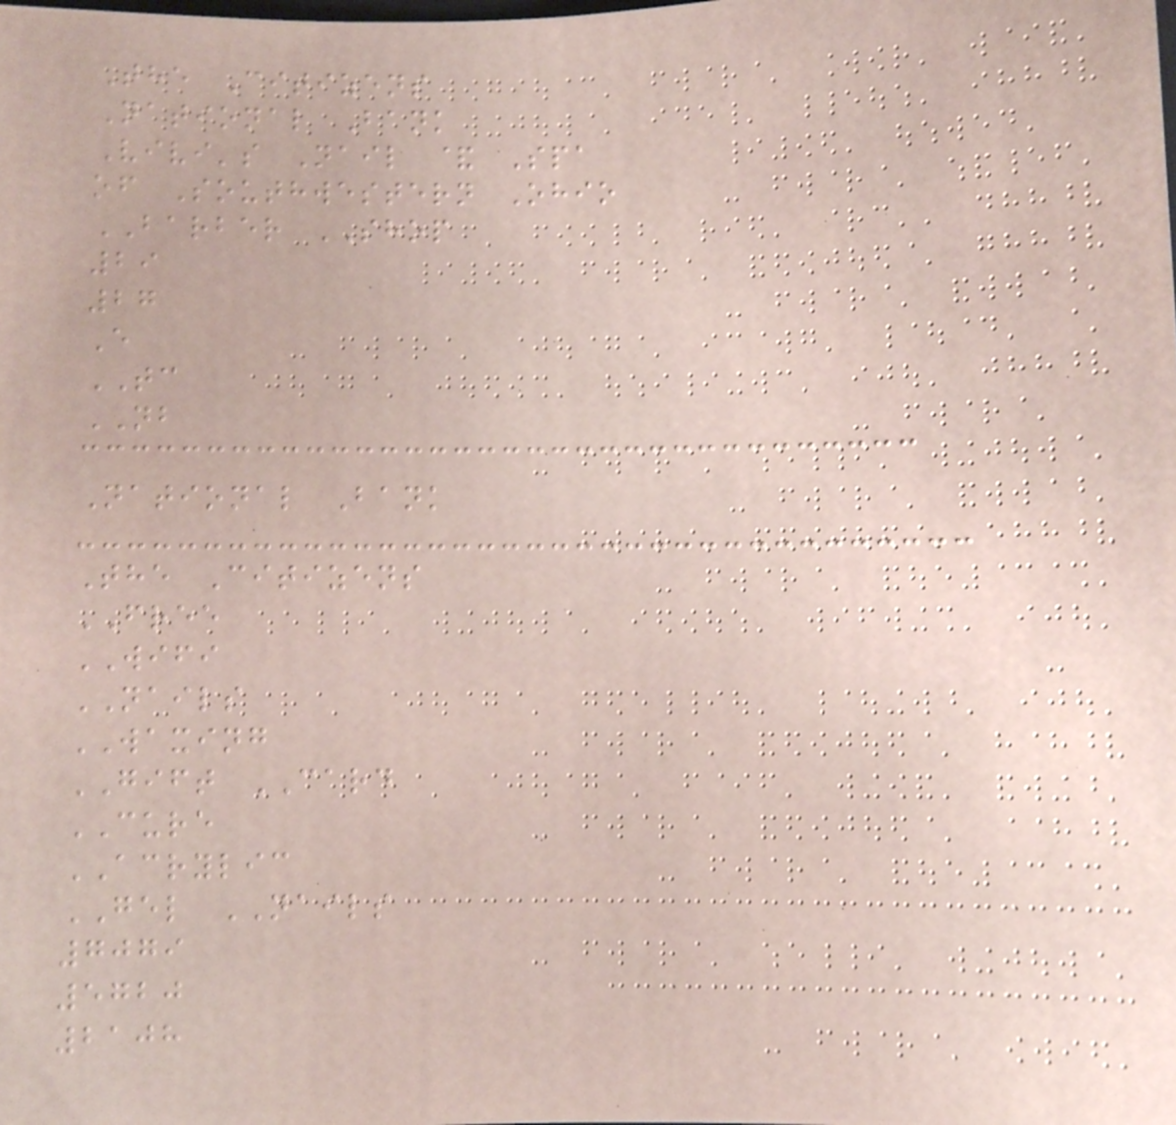The Citizens
National Bank
Vivi's Nail & Spa
of Southwestern Ohio
BARBER SHOP
29
27
E
TC
NB
National Bank
The Citizens
FREE
WIFI
NAILS
WAXING
GIFT CARD
CURE
ACRYLIC
GEL NAILS
7079
5720
2108
